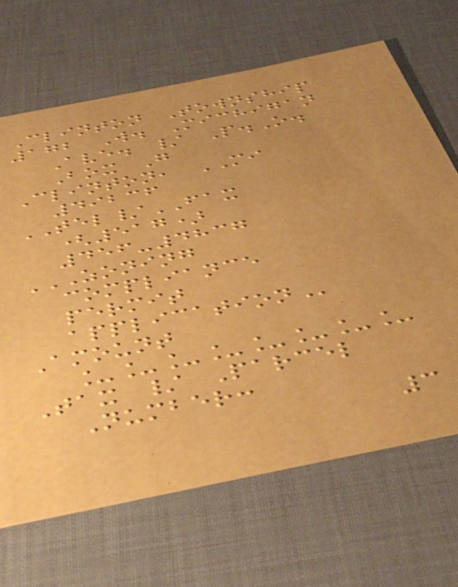Clinton Township
172 W. Michigan
Ave. / P.O.
Box G
Clinton, MI
49236
TEL/FAX
(517)
456-4837
ZONING
COMPLIANCE
PERMIT
APPLICATION
Amount
________
Tax / Parcel
Number:
3
